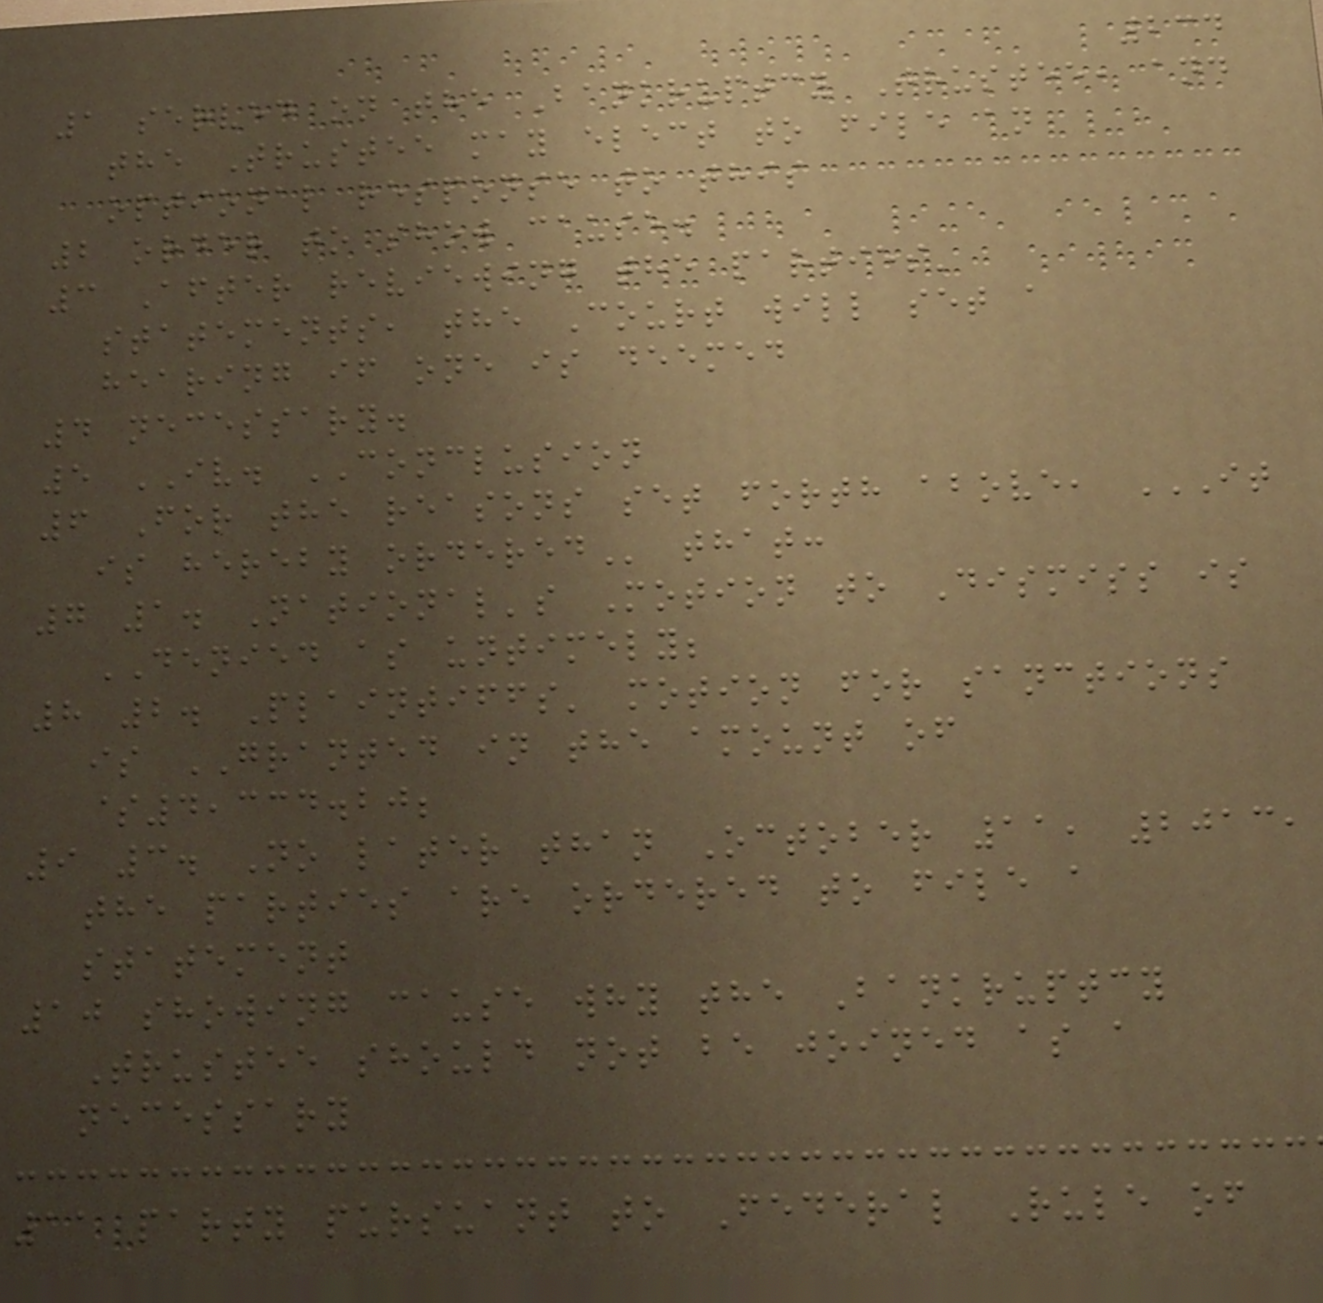234
1 served on the Bankruptcy Trustee, and
the Trustee may elect to file an
optional response to this
2 order to show cause.
3 After reviewing the parties'
statements, the Court will set a
hearing if one is deemed
4 necessary.
5 IV. CONCLUSION
6 For the reasons set forth above, IT
IS HEREBY ORDERED that:
7 1. National's Motion to Dismiss is
DENIED as untimely;
8 2. Plaintiffs' motion for sanctions
is GRANTED in the amount of
$4,334.20;
9 3. No later than October 11, 2013,
the parties are ordered to file a
statement
10 showing cause why the Bankruptcy
Trustee should not be joined as a
necessary
11 party pursuant to Federal Rule of
